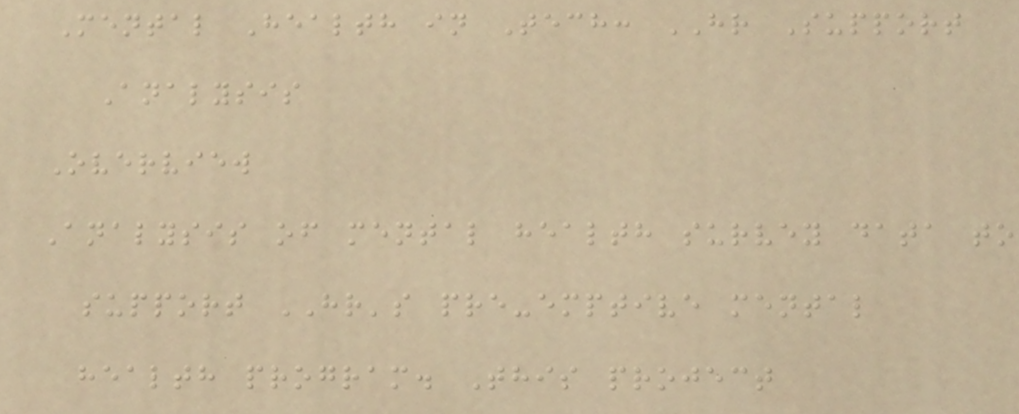Mental Health in Tech: HR Support
Analysis
Overview
Analysis of mental health survey data to
support HR's pre-emptive mental
health program. This project
